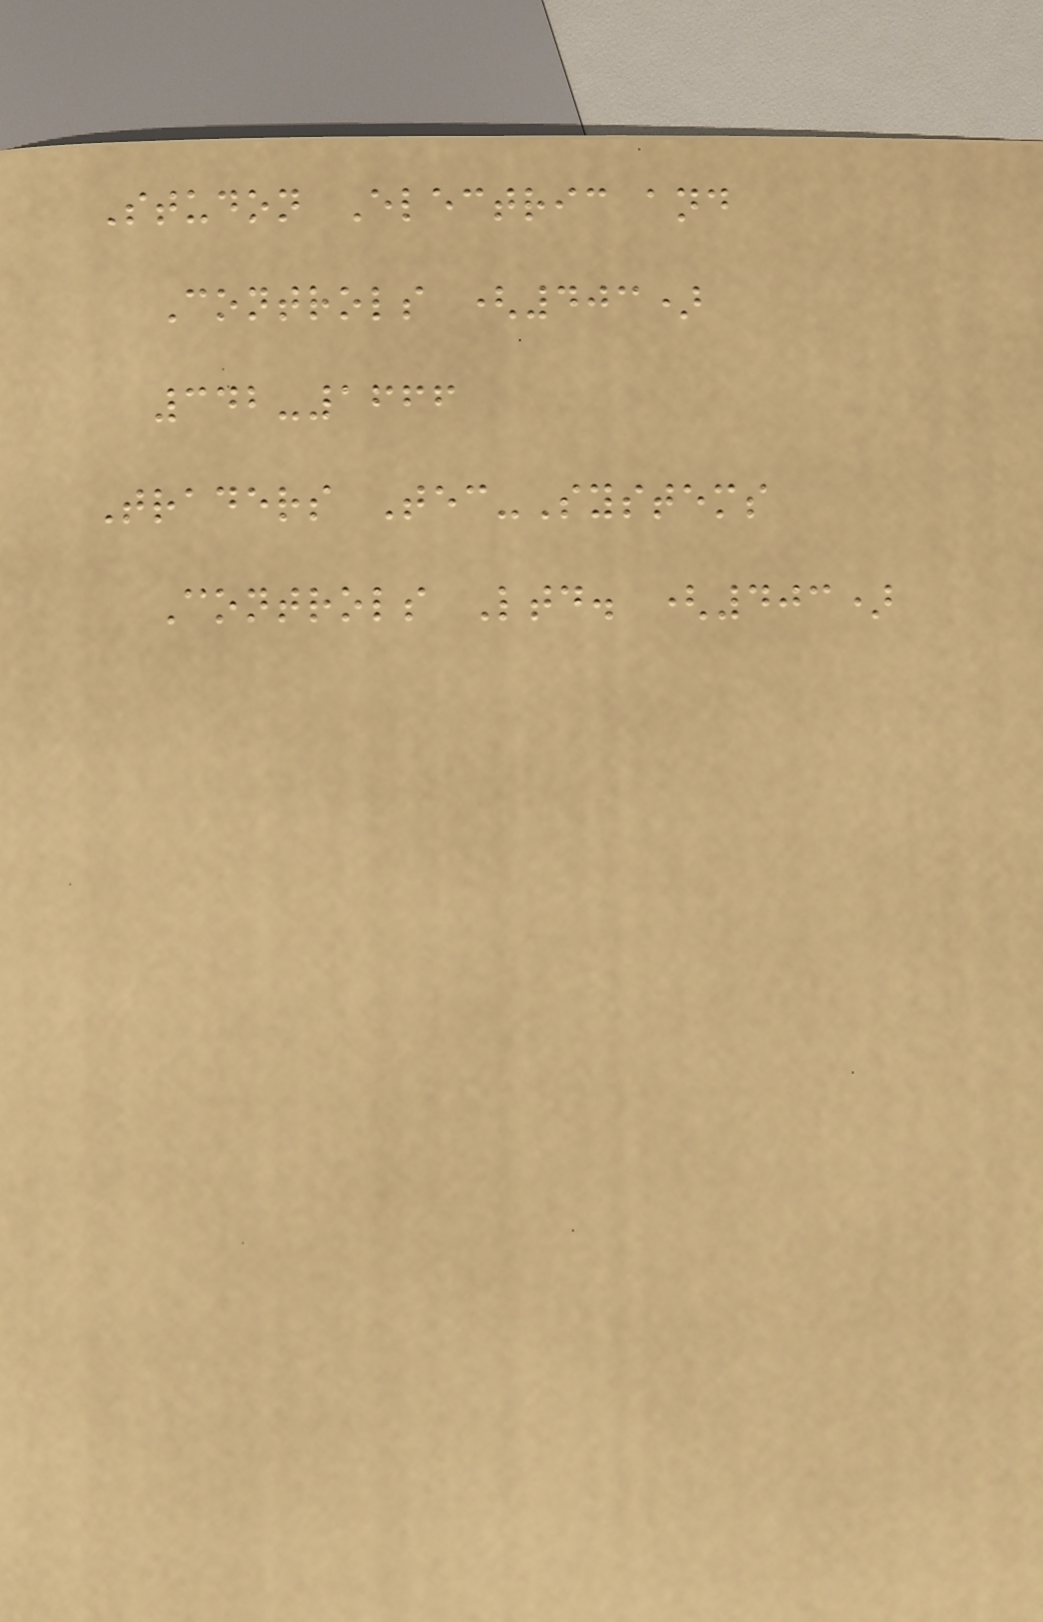Studon Electric and
Controls (403)
342-1666
Traders Tec-Systems
Controls Ltd. (403)
